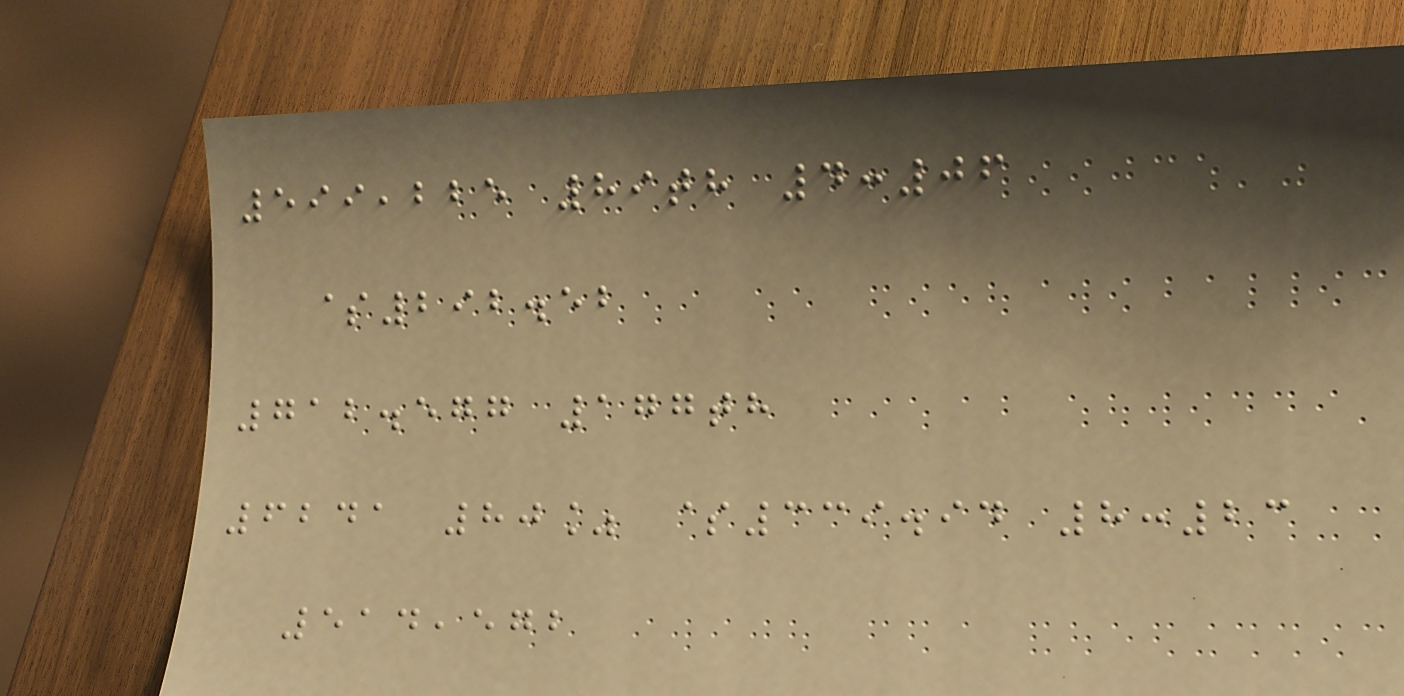599,225 89th 4:06
$292.52
712.577 177th
6241 80% $339.94 8:23
514,572
